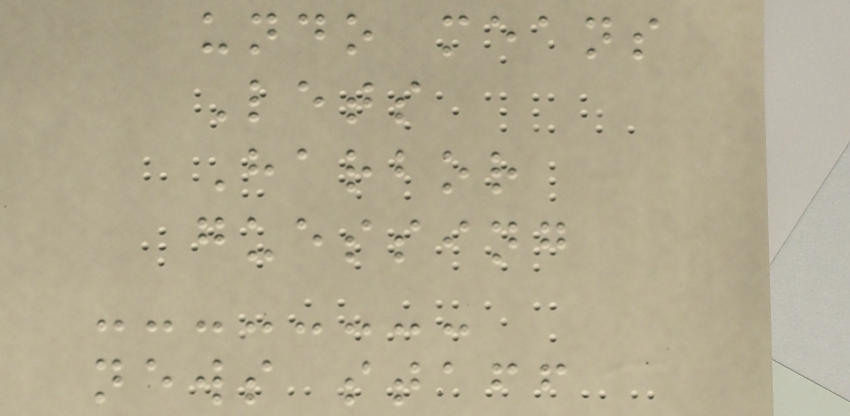undo means
Lets
Harbor
guessing
news staff
